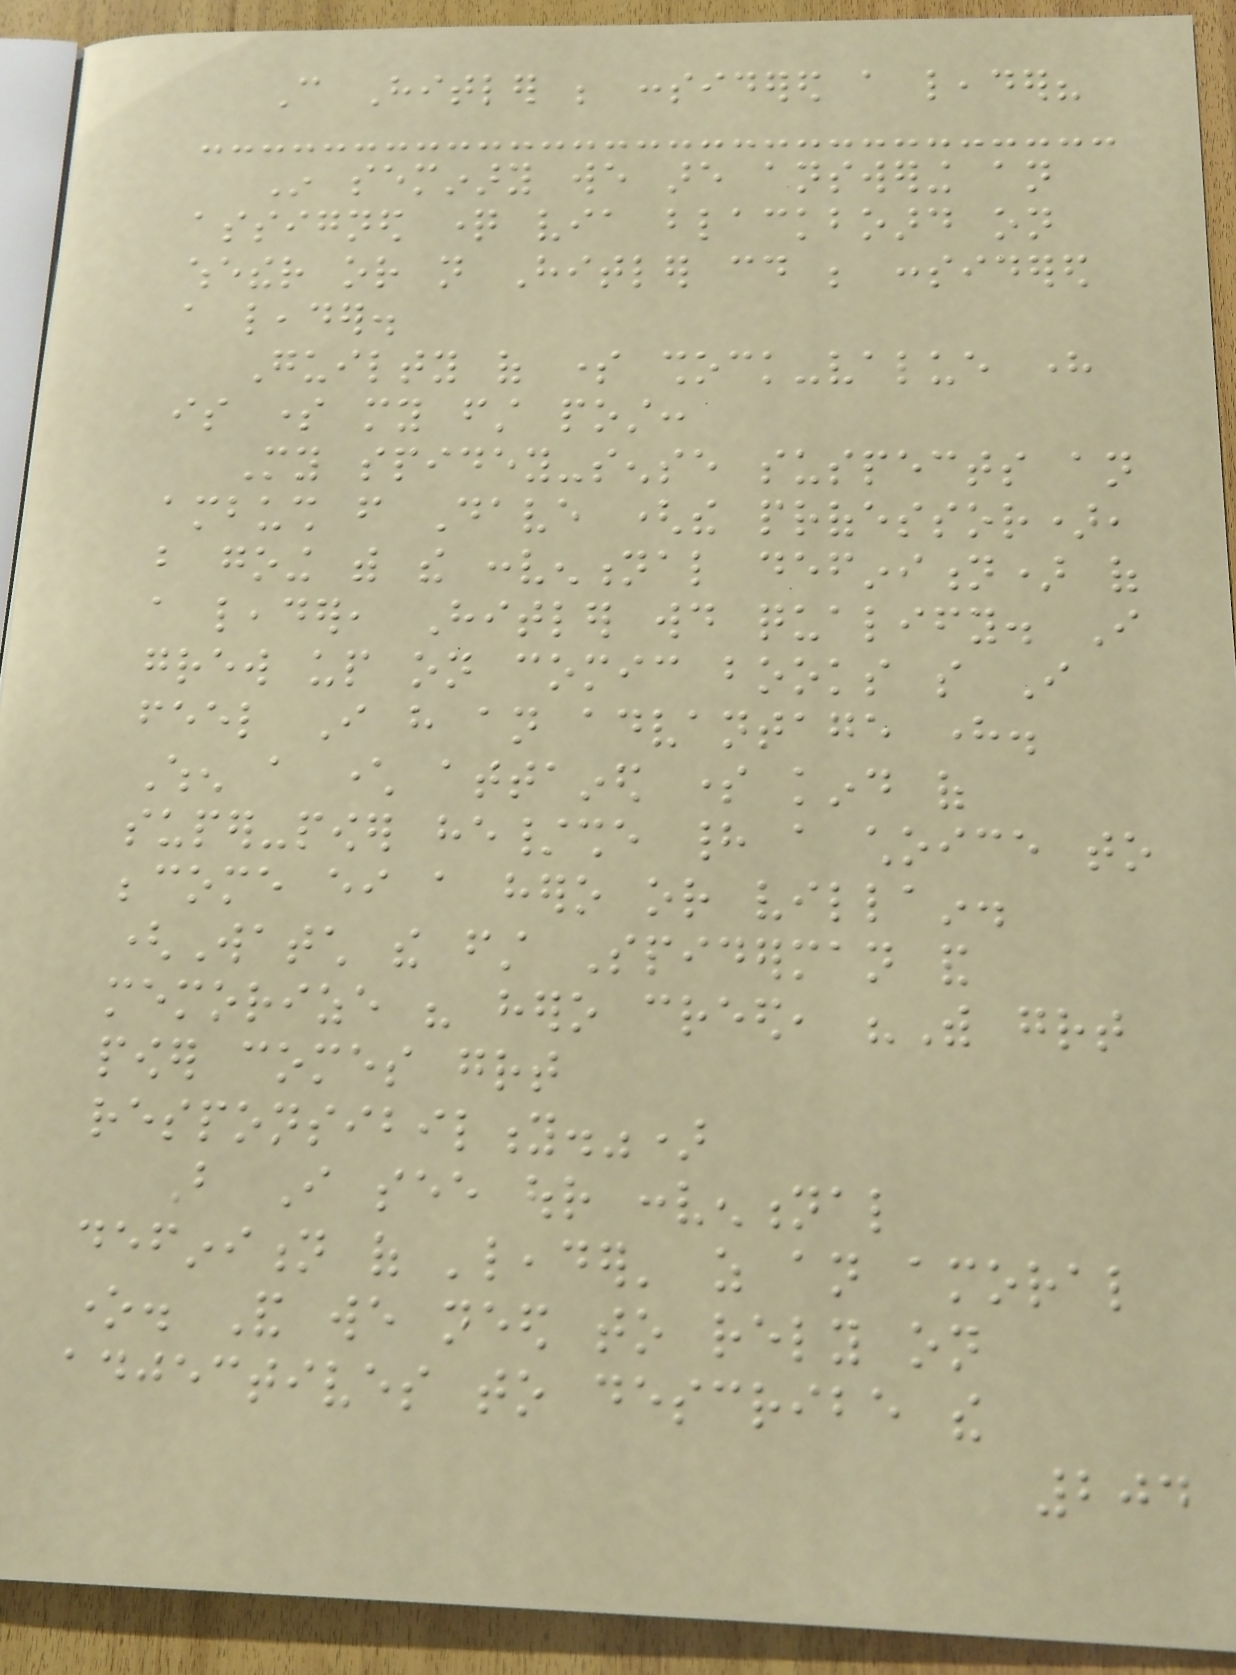Can Hitler be considered a leader?
In seminary we are answering an
assigned question via blackboard on
whether or not Hitler could be considered
a leader.
Guilty of some shock-value here
is some my first post:
My spidey-sense suspects an
ambush from Dave (the professor),
but going with the conventional definition) of
a leader, Hitler would qualify. I
grew up on comic books so I
feel I have an advantage here.
When a character attained some kind of
super-power he/she had a choice to
become either a hero or villain.
(Watch the first Spiderman and
memorize his hero creed, "With great
power comes great
responsibility.")
But I see our conventional
definition of 'leader' as an amoral
one. And we need to rely on
adjectives to describe the
204
